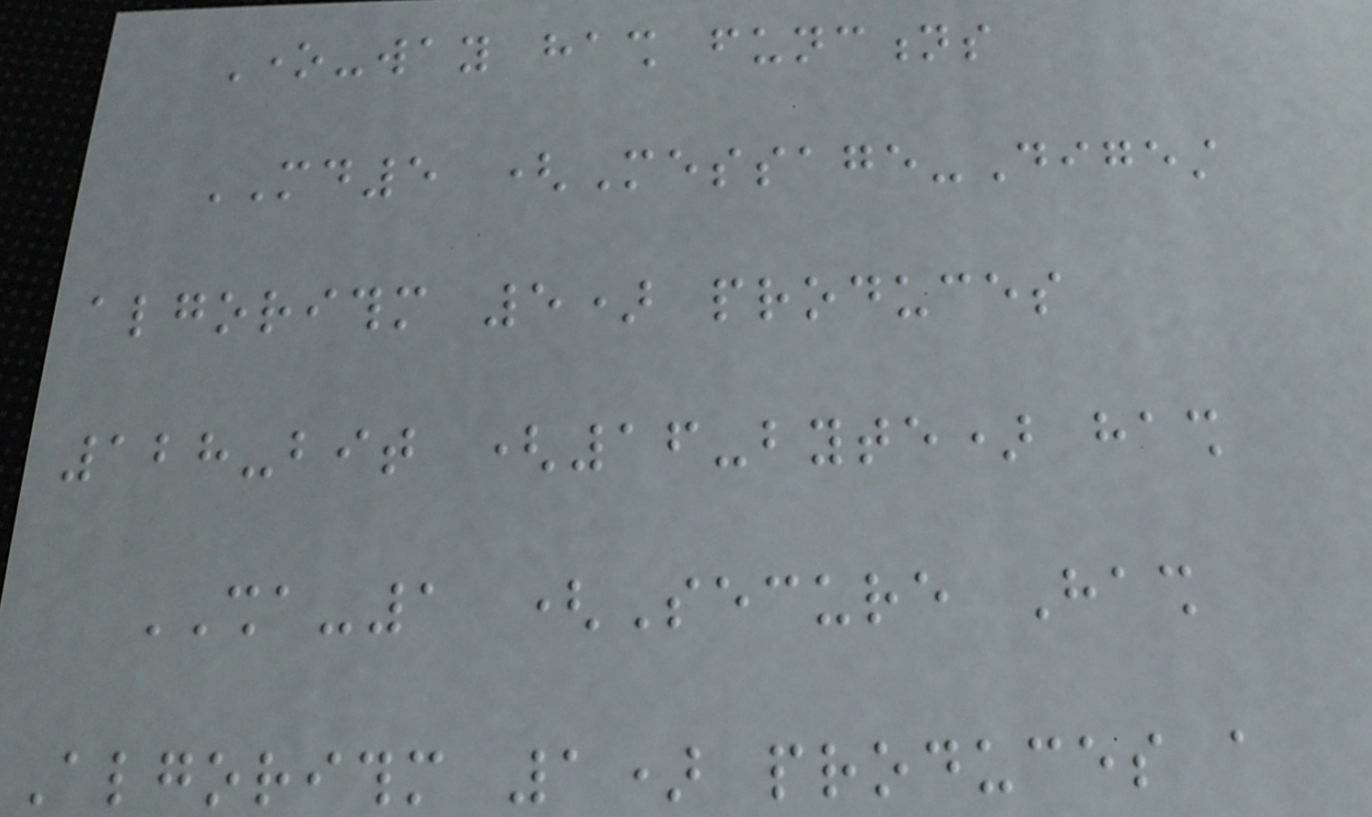One-way hash functions
MD5 (Message-Digest
algorithm 5) produces
128-bit (16-byte) hash
SHA-1 (Secure Hash
Algorithm 1) produces a
